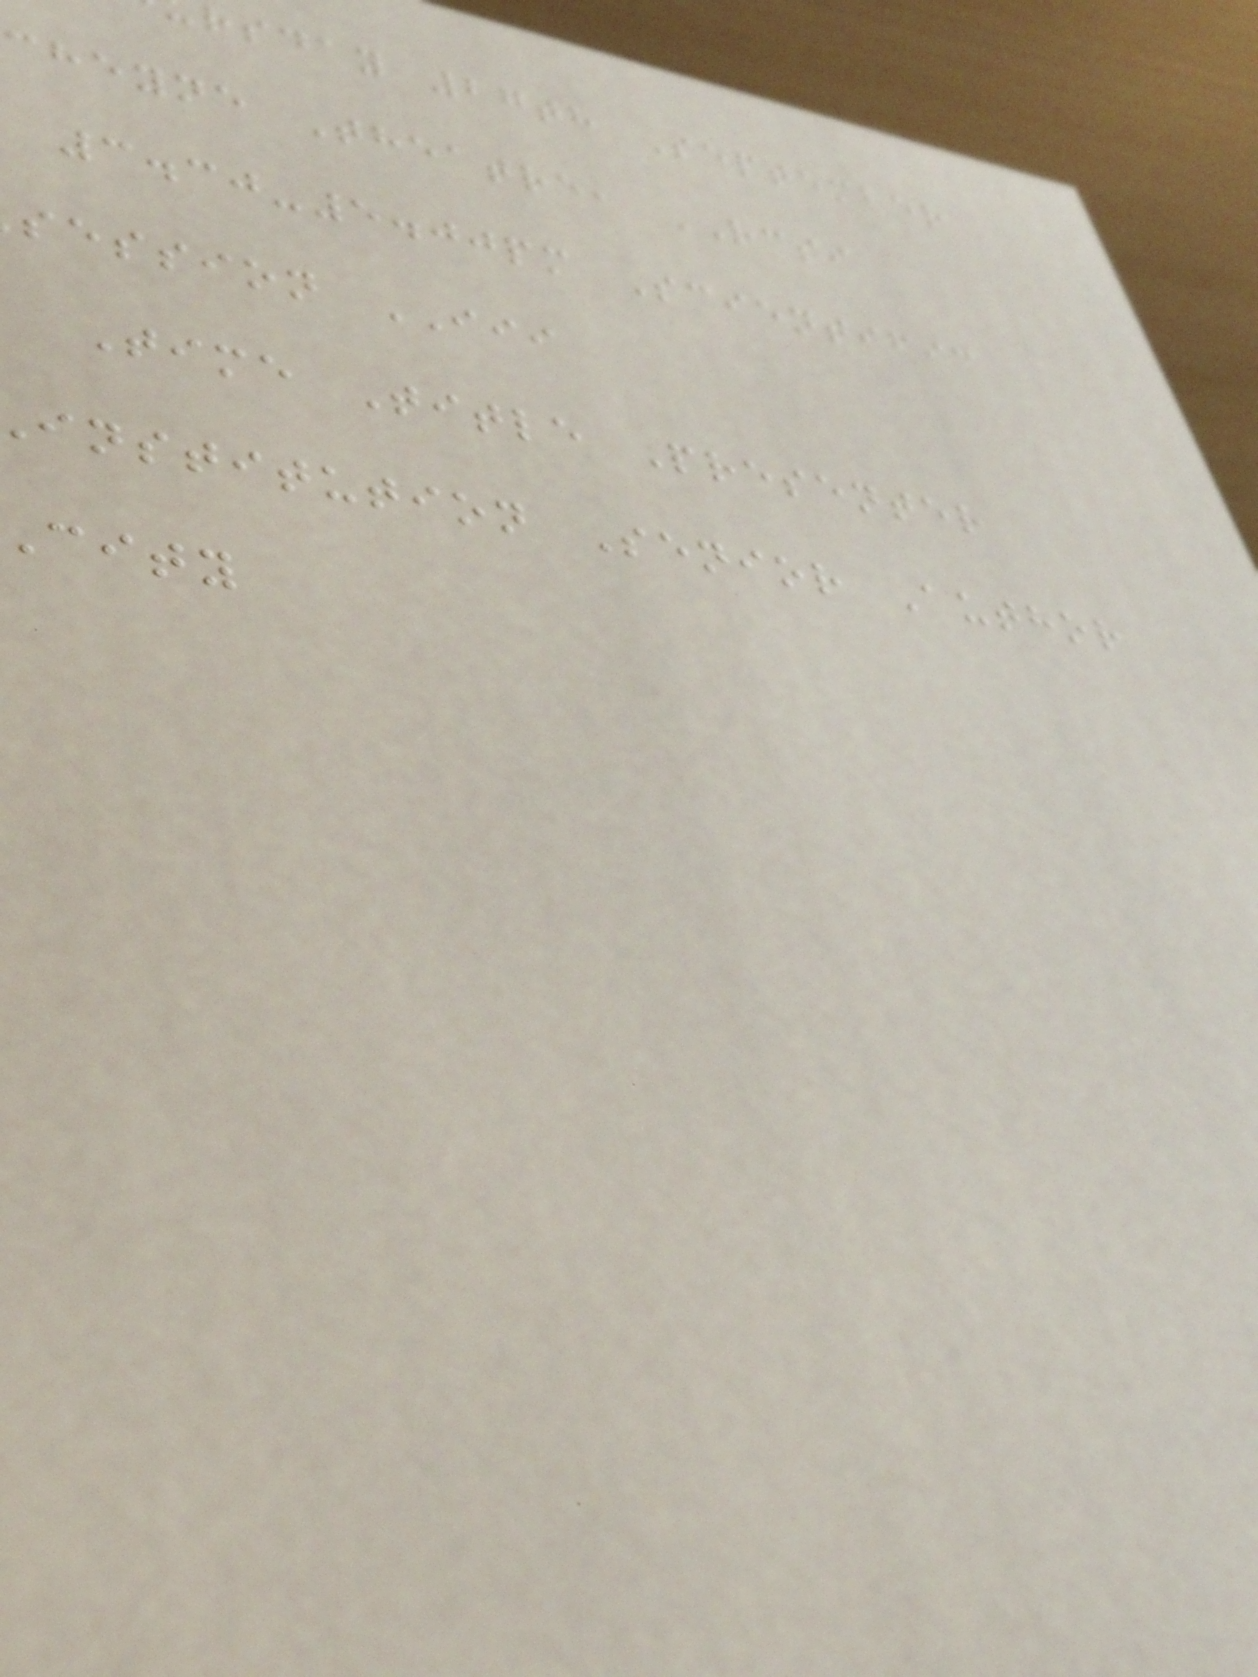rsday 27th September
cheyne Theatre, RCSI
3.30-5.00pm Scientific
session III
Time Title Presenter
institution Senior Author
city
